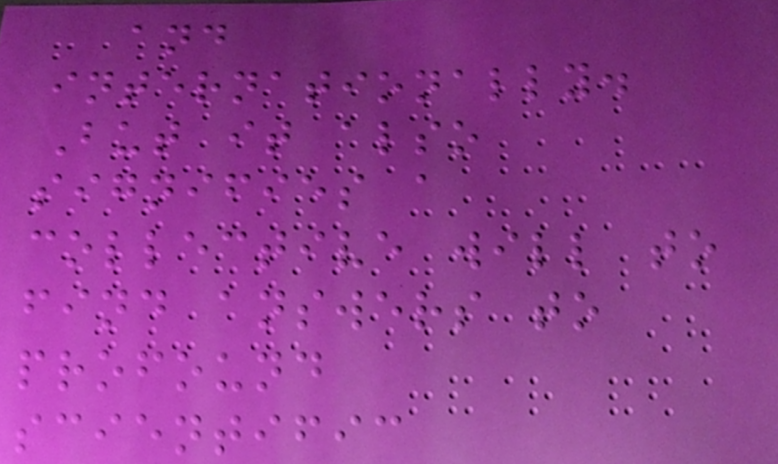and
internationally.
But it also
signifies a
collective will to
find answers to
profound
scientific
